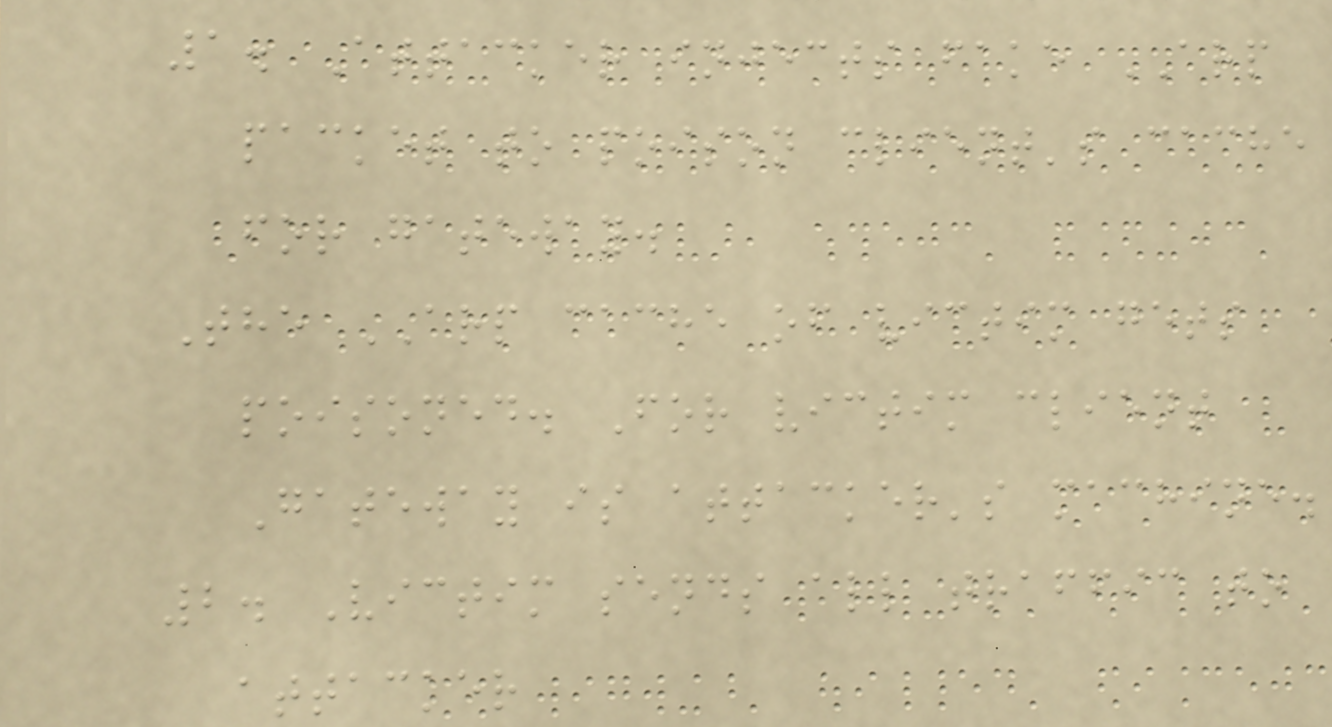1. Attacker injects fake ARP
packet to poison client's cache
for gateway.
The ARP cache of victim gets
poisoned. For victim client
Gateway is attacker's machine.
2. Victim sends all traffic to
attacker
